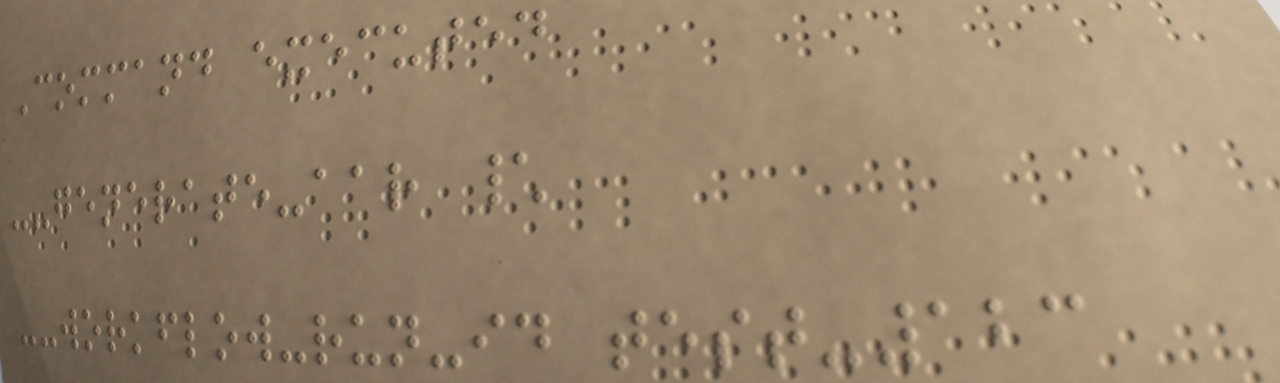Command executed
--generate-aar \
--workflow-run-id test-123
